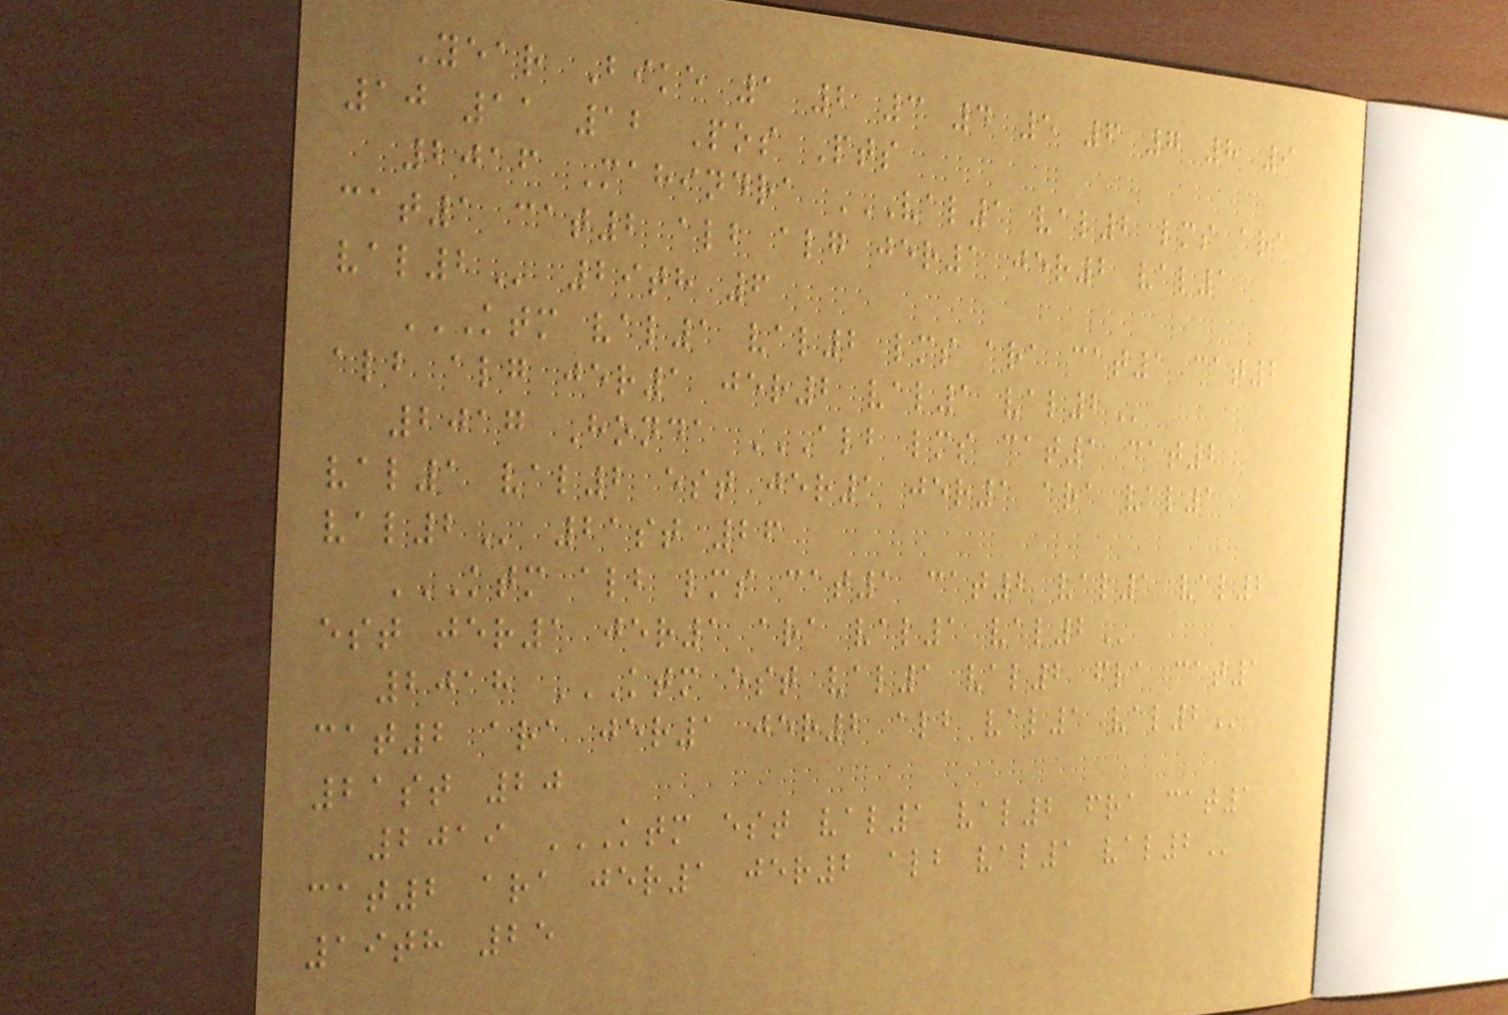Year Bike 1 2 3 4 5 6 7 8 9
10 11 12 Pos Pts
2016 Mahindra VAL1 VAL2 LMS ARA
CAT1 CAT2 ALB ALG JER1 JER2 VAL1
VAL2 29th 6
KTM VAL1 VAL2 LMS ARA CAT1 CAT2
ALB ALG JER1 JER2 VAL1 VAL2
2017 Honda ALB LMS CAT1 CAT2
VAL1 VAL2 EST JER1 JER1 ARA VAL1
VAL2 21st 26
KTM ALB LMS CAT1 CAT2 VAL1 VAL2
EST JER1 JER1 ARA VAL1 VAL2
2018 KTM EST VAL1 VAL2 FRA CAT1
CAT2 ARA JER1 JER2 ALB VAL1 VAL2
21st 20
2019 KTM EST VAL1 VAL2 FRA CAT1
CAT2 ARA JER1 JER2 ALB VAL1 VAL2
19th 25
